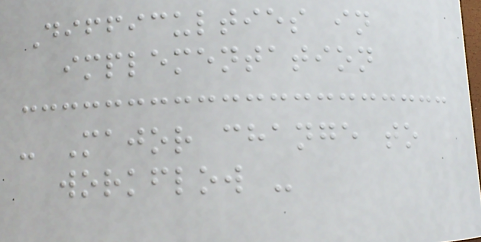Difficulties in
implementation
- Major change to
workflow -
